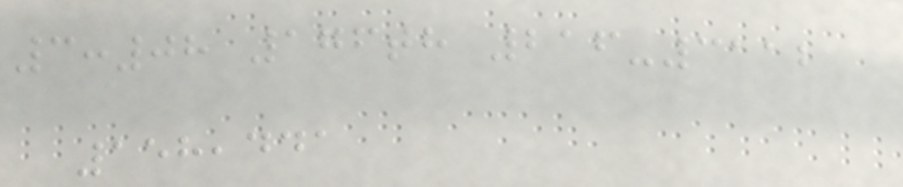3:08 176th 216-3112
158,441
